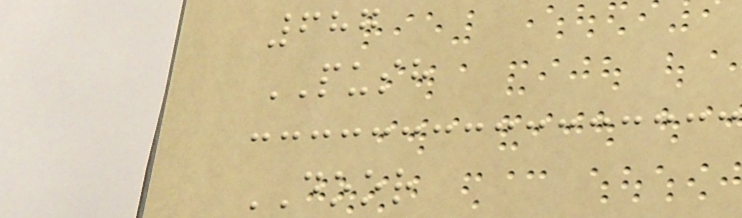687
PUSH
DOOR
